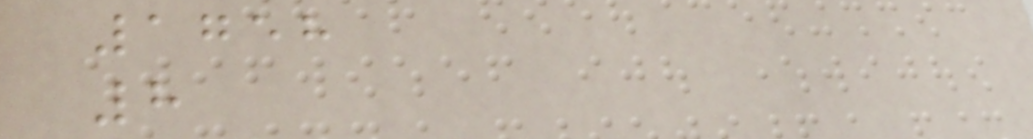1758
8
